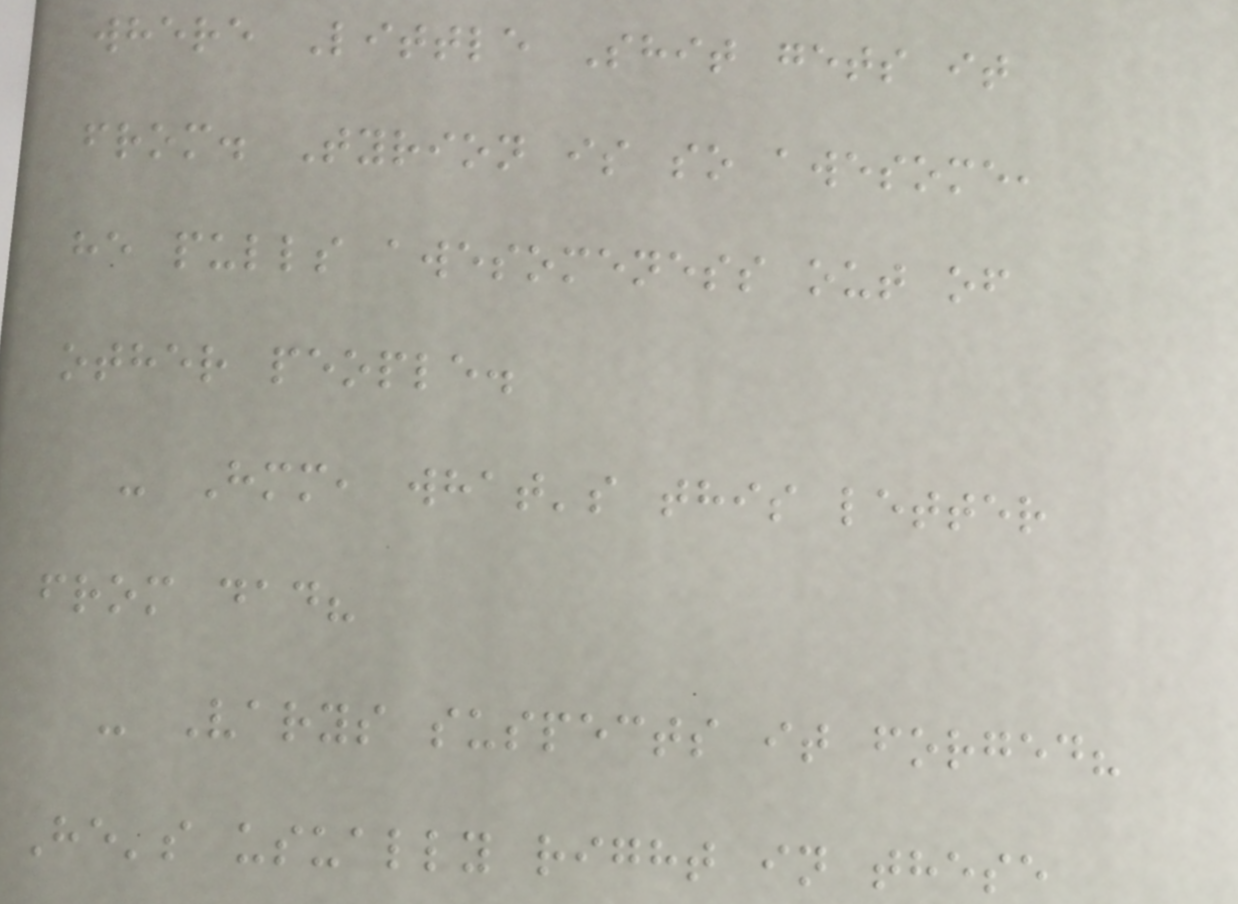where Little Shit gets it
from. Tyrion is so awesome,
he pulls awesomeness out of
other people.
- Hmm, what's this letter
from dad?
- Varys suspects it forged?
He's usually right in these
